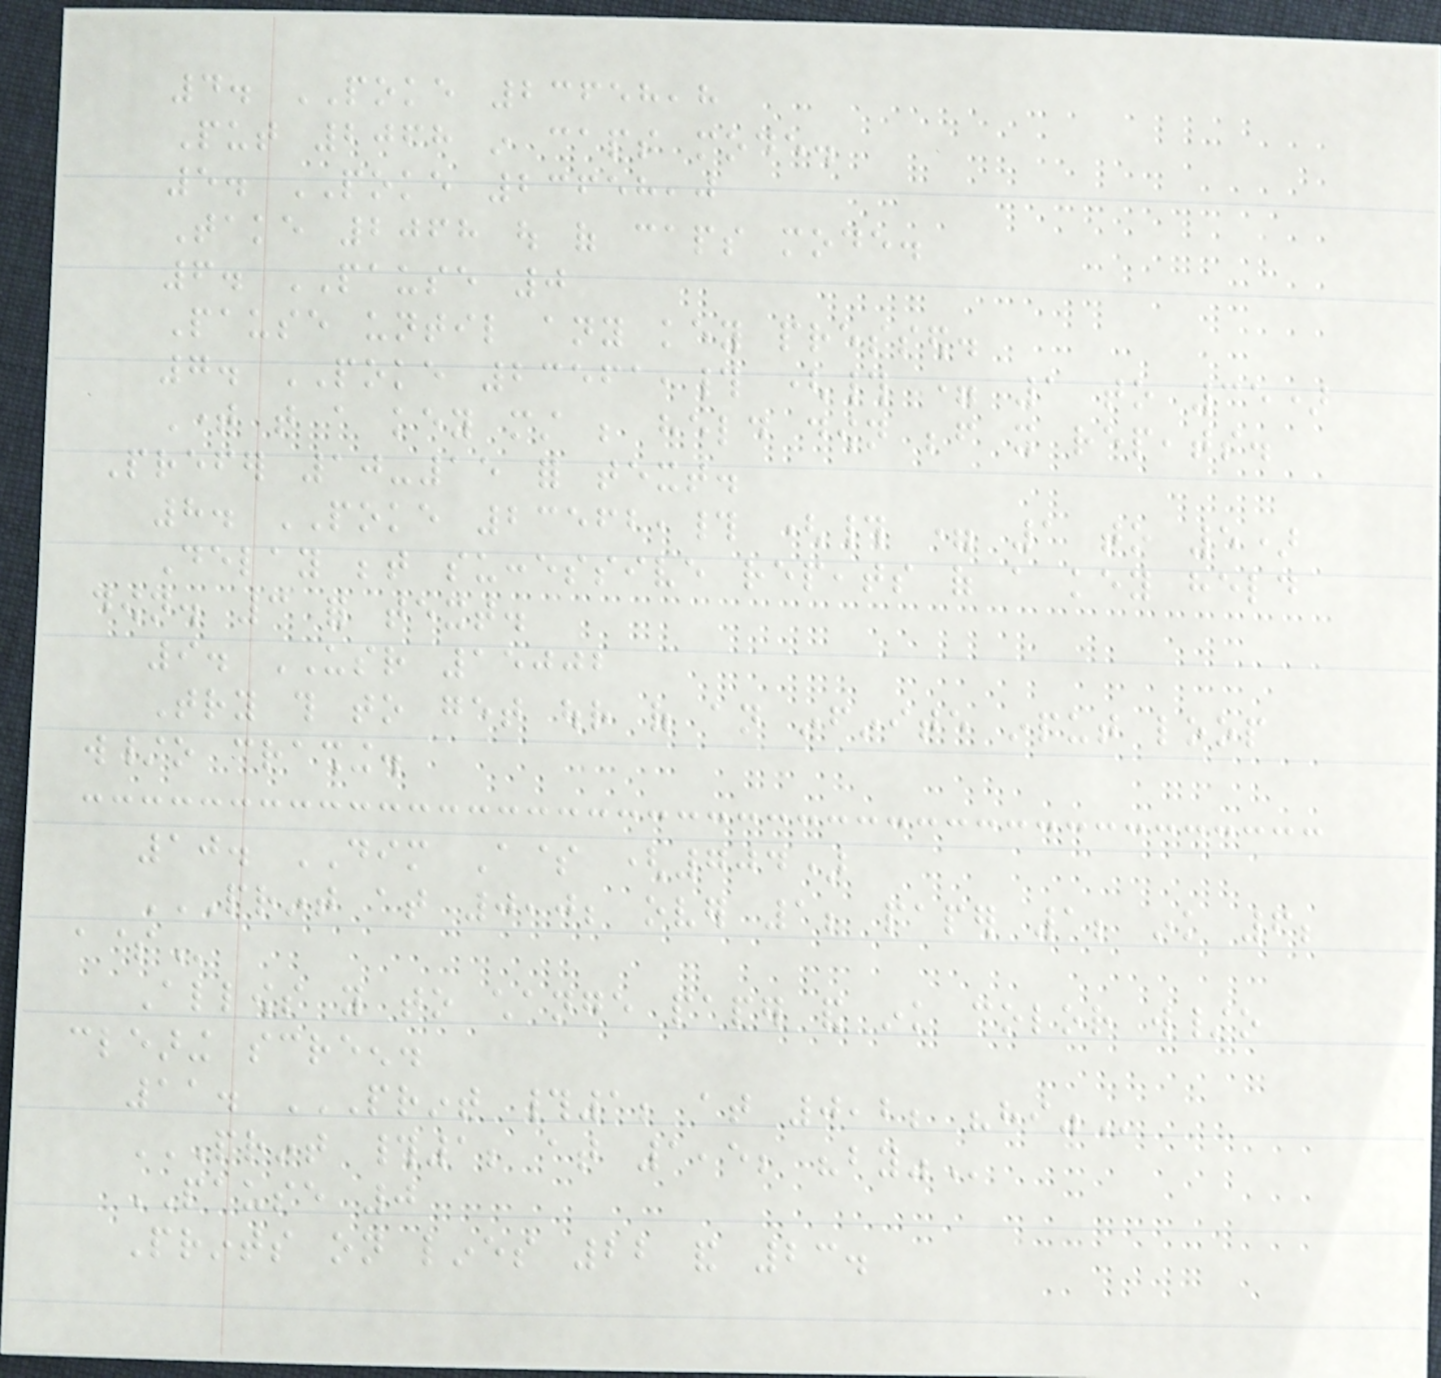4. POKE 23658,8
Put 2068 in caps mode.
5. POKE 23658,0
Take 2068 out of caps mode.
6. PAUSE 0
Pause until any key pressed.
7. POKE 23561,# (# = 1 to 35)
Time that a key must be held down before it repeats.
Prefer 10-15 for text.
8. POKE 23562,# (# = 1 to 5)
Delay between successive repeats of a key held
down. 3 for text.
9. USR 15002
Try this to get our of an infinite input loop
w/o crashing.
10. DIM A$ (704)
PRINT AT 0,0; OVER 1; PAPER 1; INK 6;
A$
Allows you to change paper and ink color w/o
clearing screen.
11. PRINT #1; AT 0,2; "HI"
PRINT #1; AT 1,5; "BY"
PAUSE 0
Prints on lines 22 and 23.
